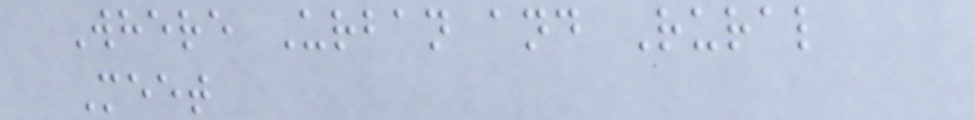Where Urban and Rural
Meet
